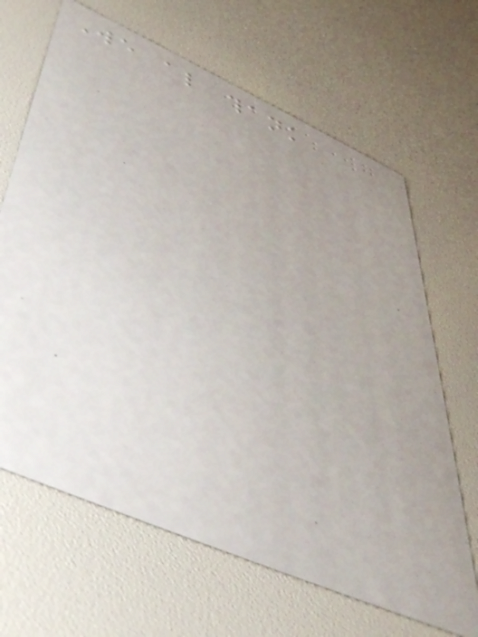We also thank
